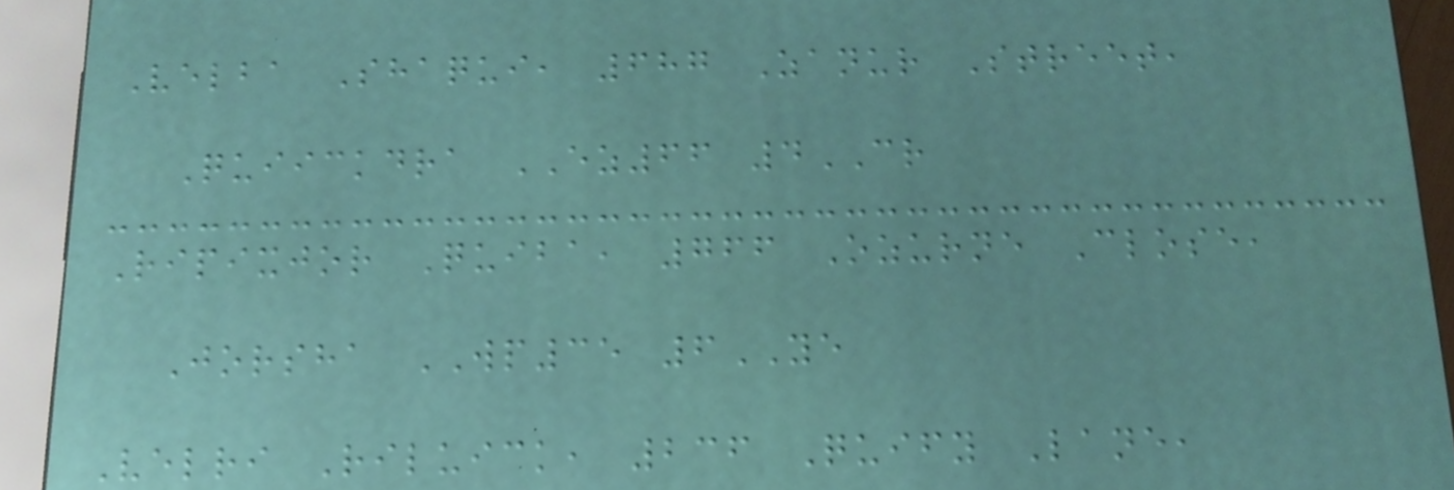Velba Shaqui, 687 Zanur Street,
Quiickdra EZ66 4CR
Ripixjor Quiba, 766 Ozurne Close,
Jorsha WP35 6YE
Velri Riluick, 236 Quify Lane,
